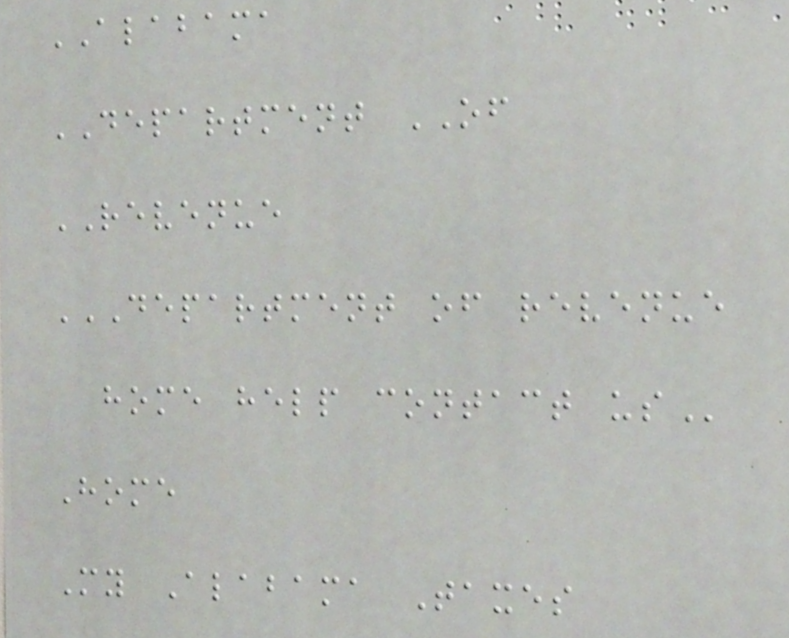ALABAMA
DEPARTMENT OF
REVENUE
DEPARTMENT OF REVENUE
HOME HELP CONTACT US
Home
My Alabama Taxes
